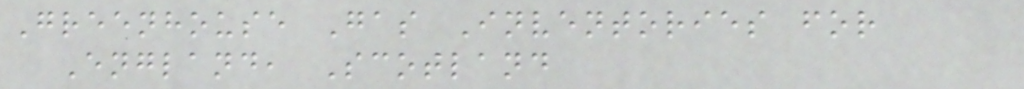Greenhouse Gas Inventories for
England, Scotland
